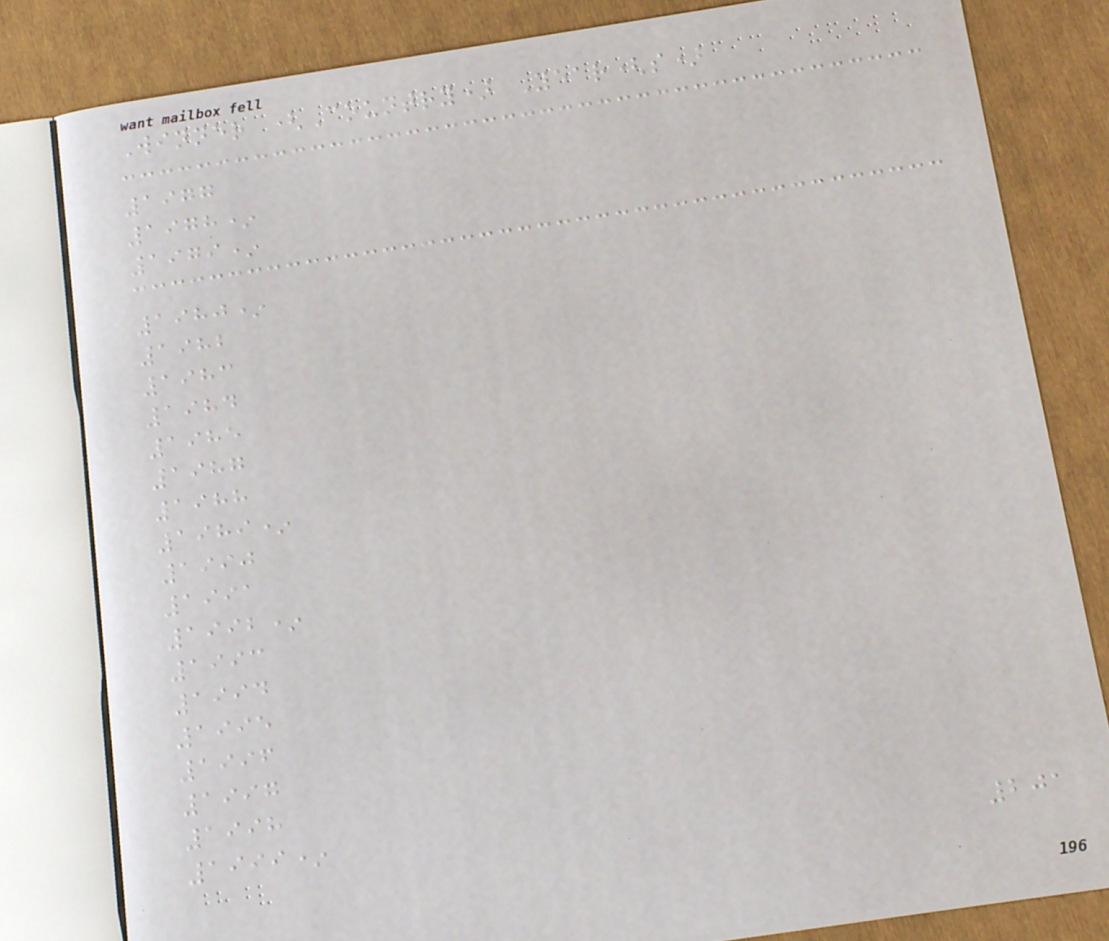Winner (Country) Year(s)
1977
1978*
1979*
1980*
1982
1983
1984
1985
1987
1988
1989*
1990
1991
1992*
1993
1994
1995
1996
1997
1998
1999*
201
